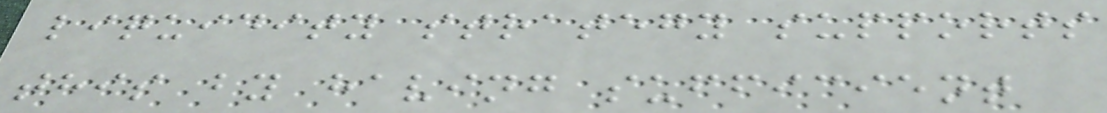liquidity strategy supports
this by having sufficient
